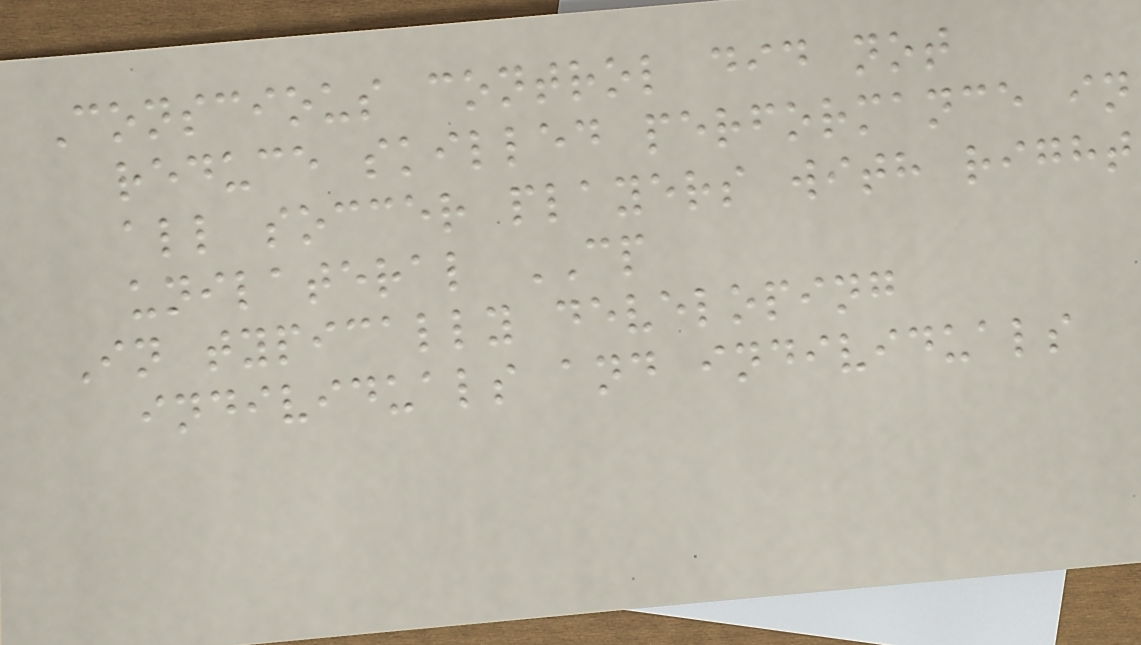Conscious control did not
reduce skilled performance in
all soccer players with right
unilateral CP
In typically developing
individuals and individuals
